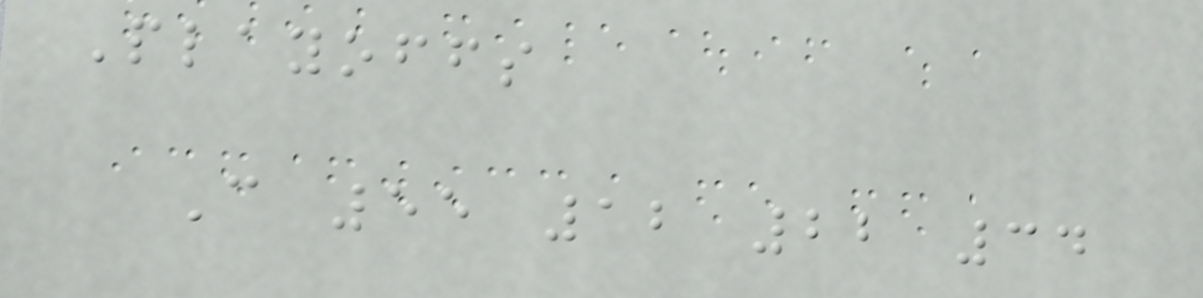Playoffs
C 55 12 22 34
